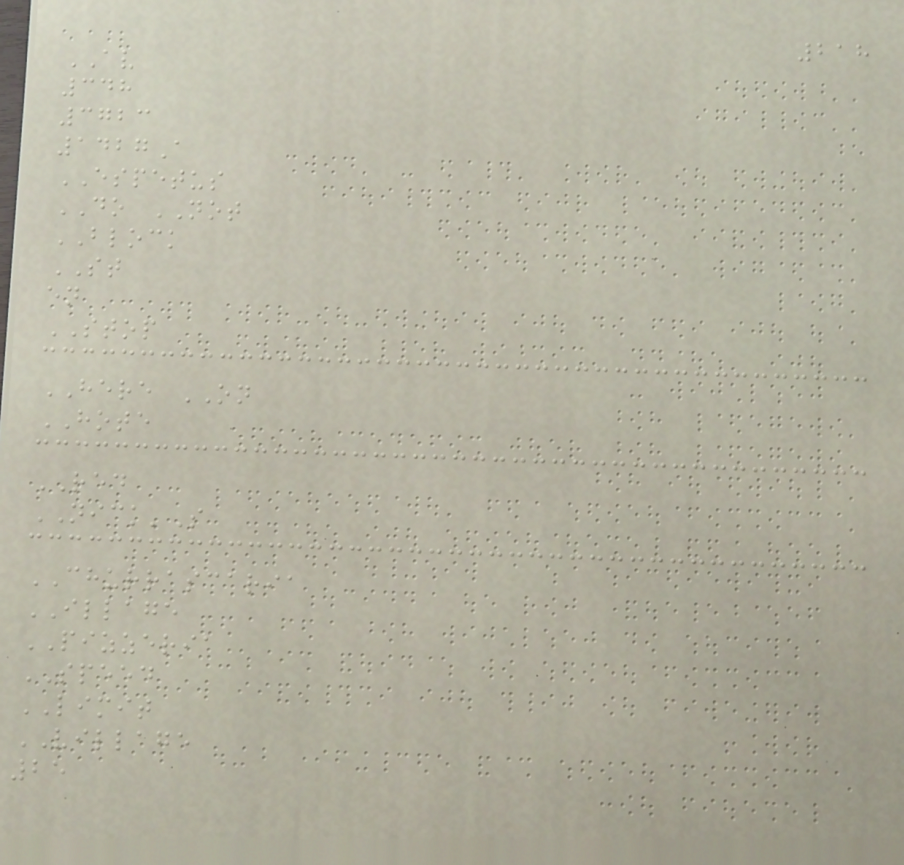218
AV
348
3723
1427A
ESPETUS
DO NOT
BLOCK
ST
en
STOP
HERE ON
HOTE
RED
NICK'S
CHURRASCARIA
ILLAGE
PIZZERIA
SPEED
LIMIT
VILLAGE
25
